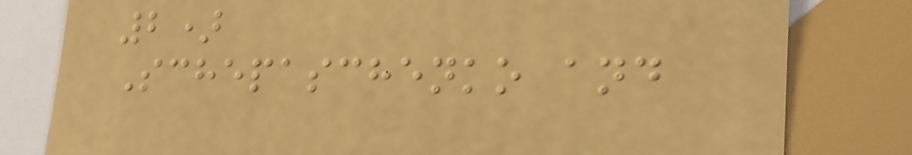2)
Schepaschenko and
